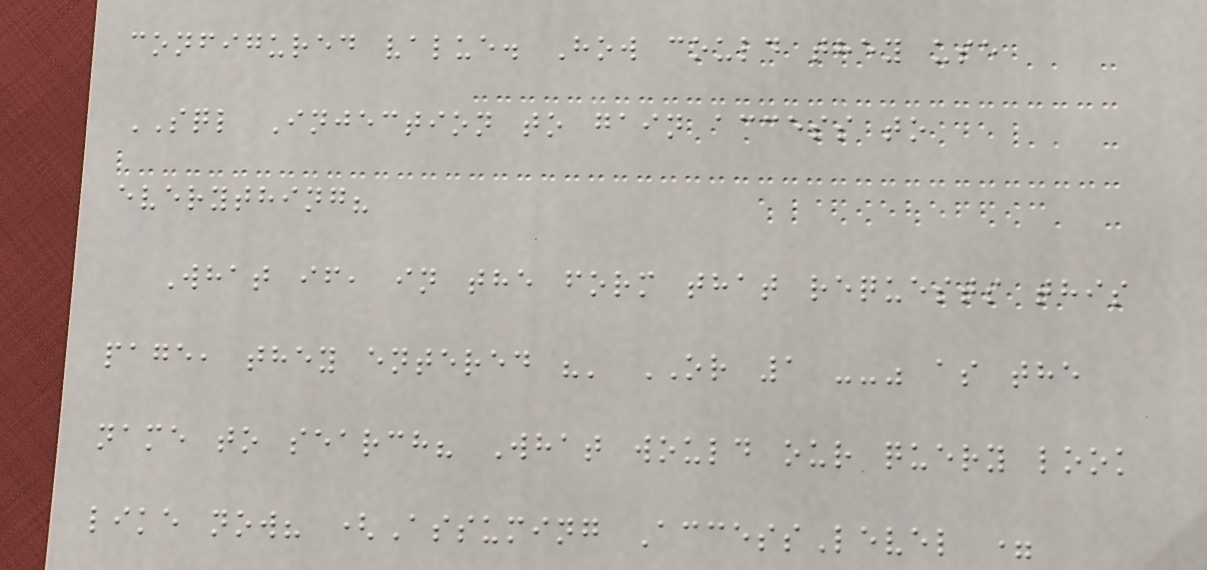configured value. How could they use
SQL Injection to gain access to
everything?
What if, in the form that requests this
page, they entered "' OR 1 --" as the
name to search? What would our query look
like now? (Assuming AccessLevel =
